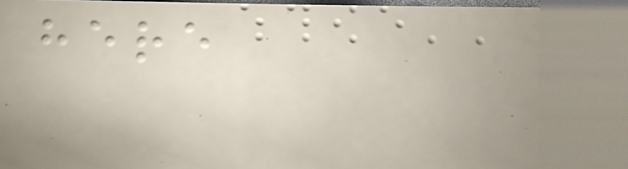here
